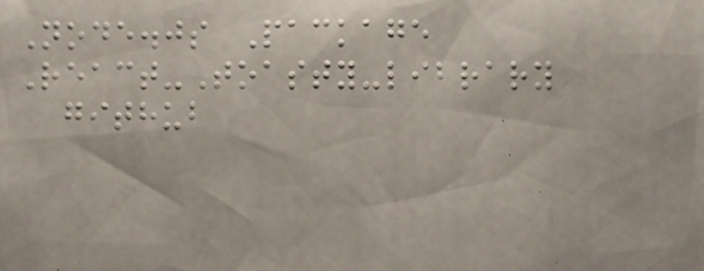Node.js Package
React-Toasty-library
github
